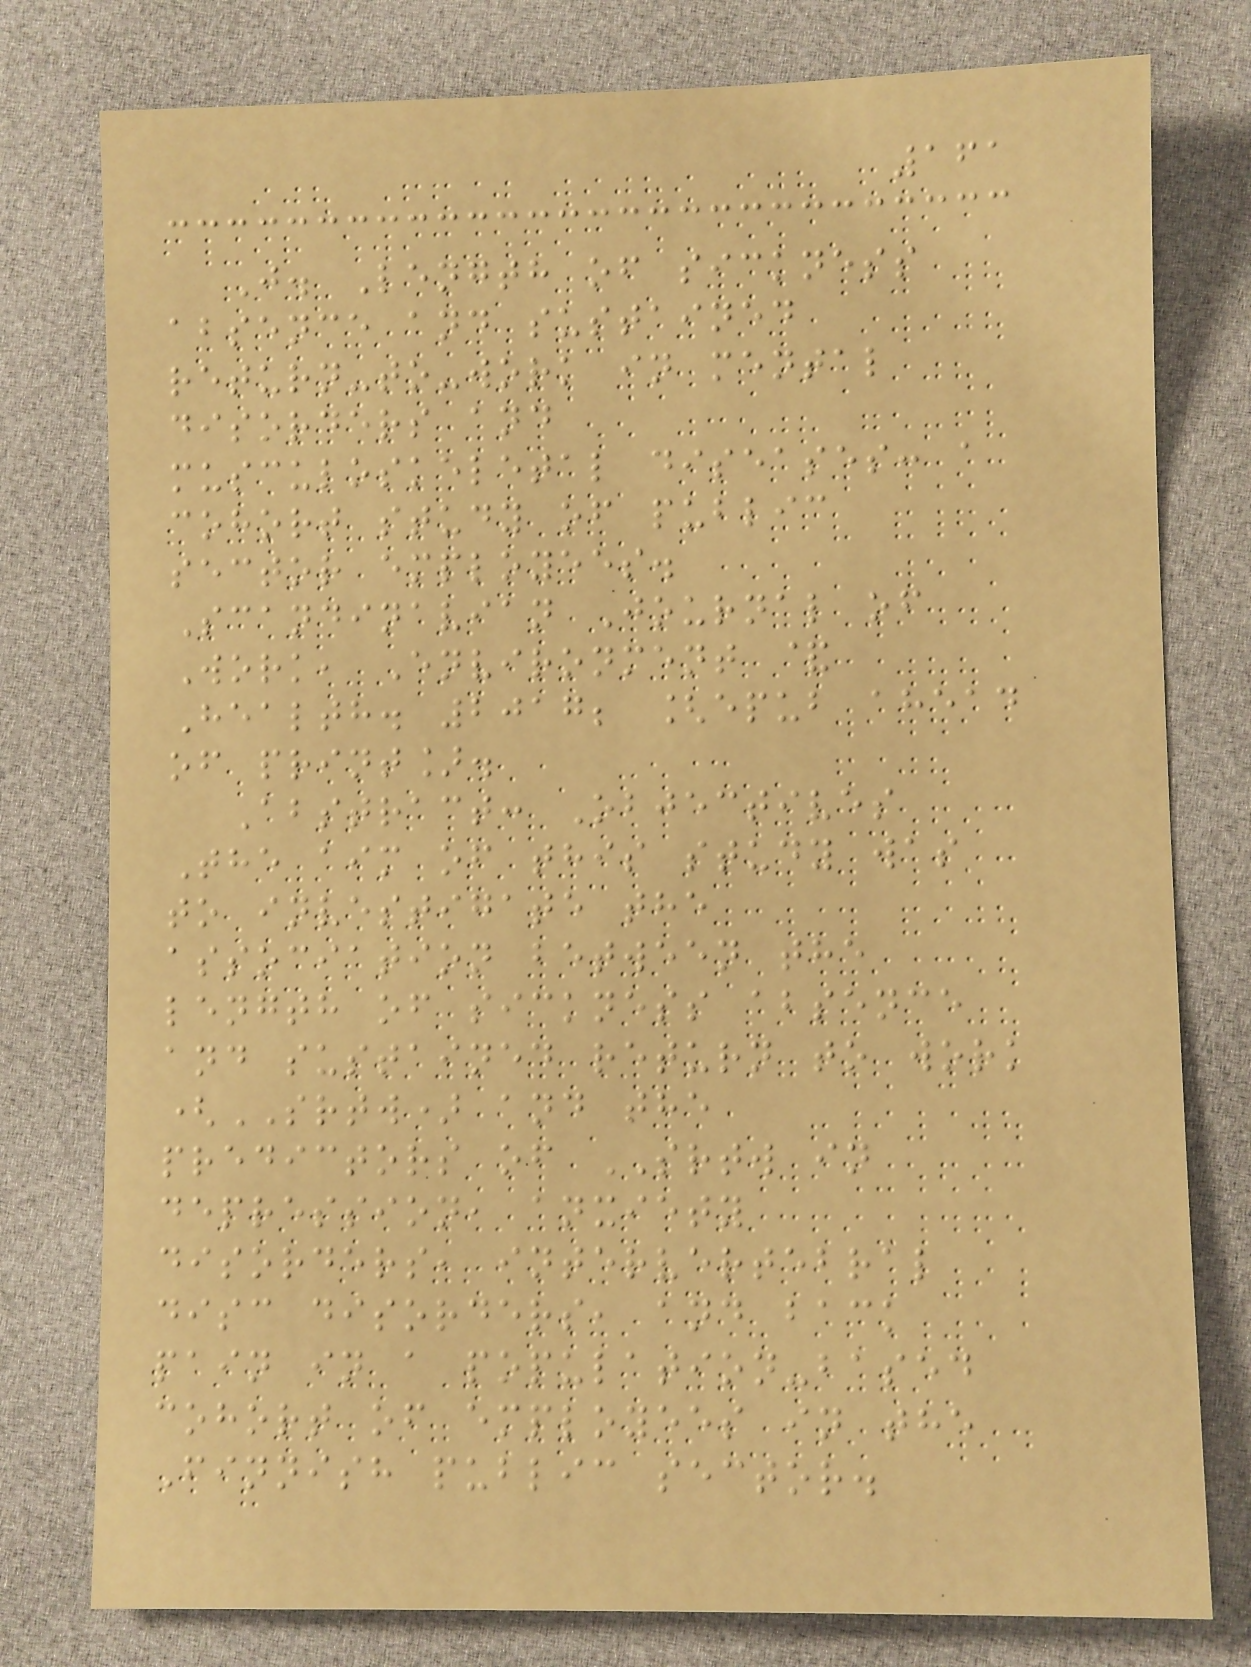161
J. Length of sickness
absence and sustained
return-to-work in mental
disorders and
musculoskeletal diseases: a
cohort study of public
sector employees.
Scandinavian Journal of
Work, Environment &
Health. 2017; [epub ahead
of print].
Abstract: Objectives
The aim of this study was
to investigate the
association between the
length of sickness absence
and sustained return to work
(SRTW) and the
predictors of SRTW in
depression, anxiety
disorders, intervertebral
disc disorders, and back
pain in a population-based
cohort of employees in the
Finnish public sector.
